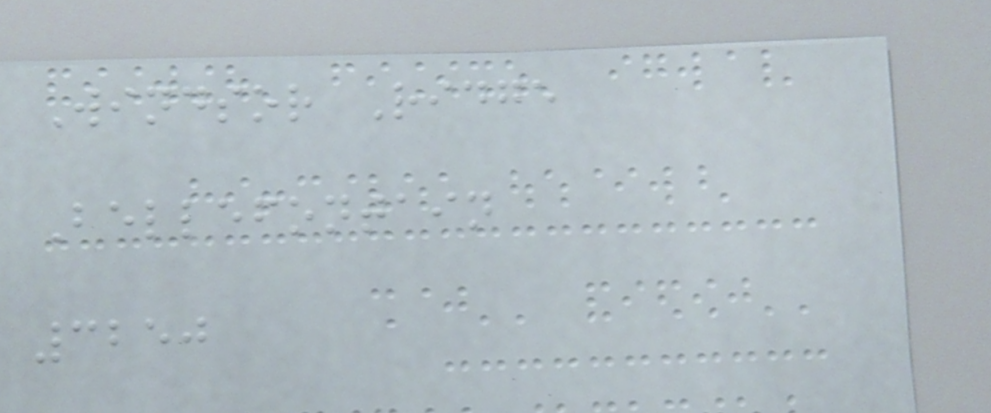Windsor Ridge
Bellefontain
3250
